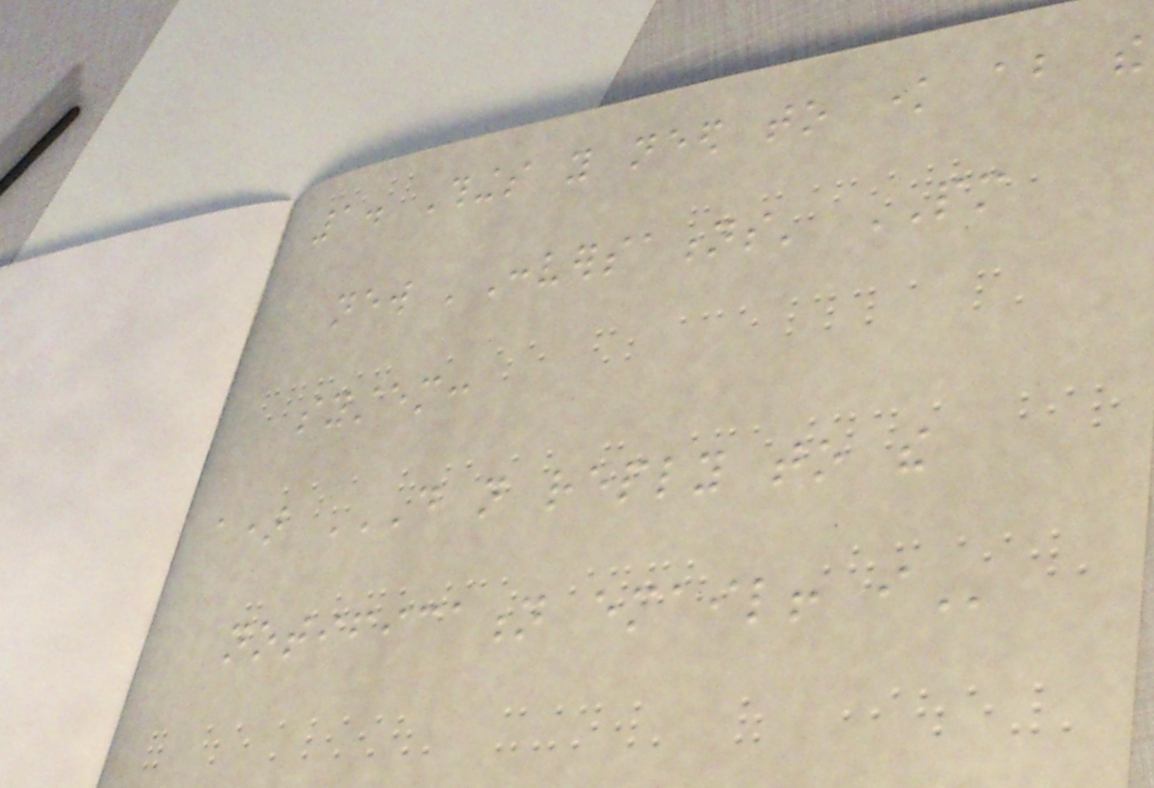1. Things you need to know about the
new 'Conversations' PM
system:
a) DO NOT REPLY TO THE
NOTIFICATION EMAIL! I
